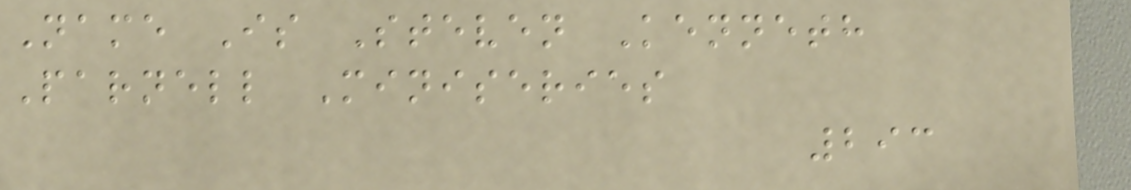Name Is Steven Kenneth
Parnell Miniseries
293
